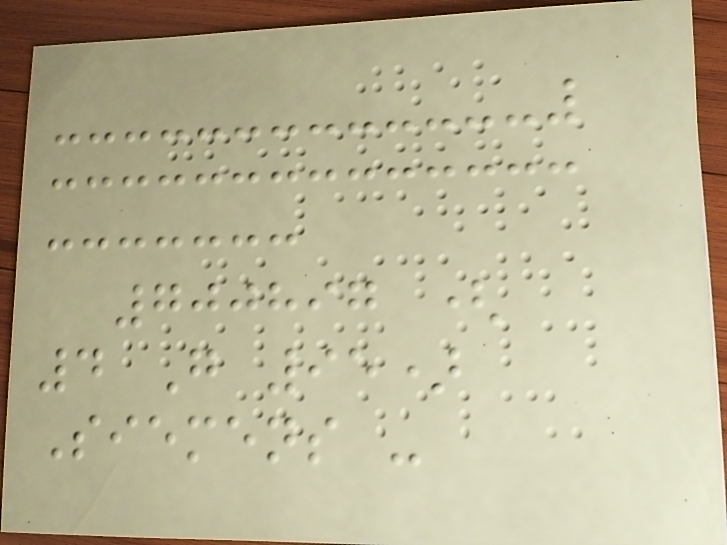700897 (
4 G 95)
Siemens -
